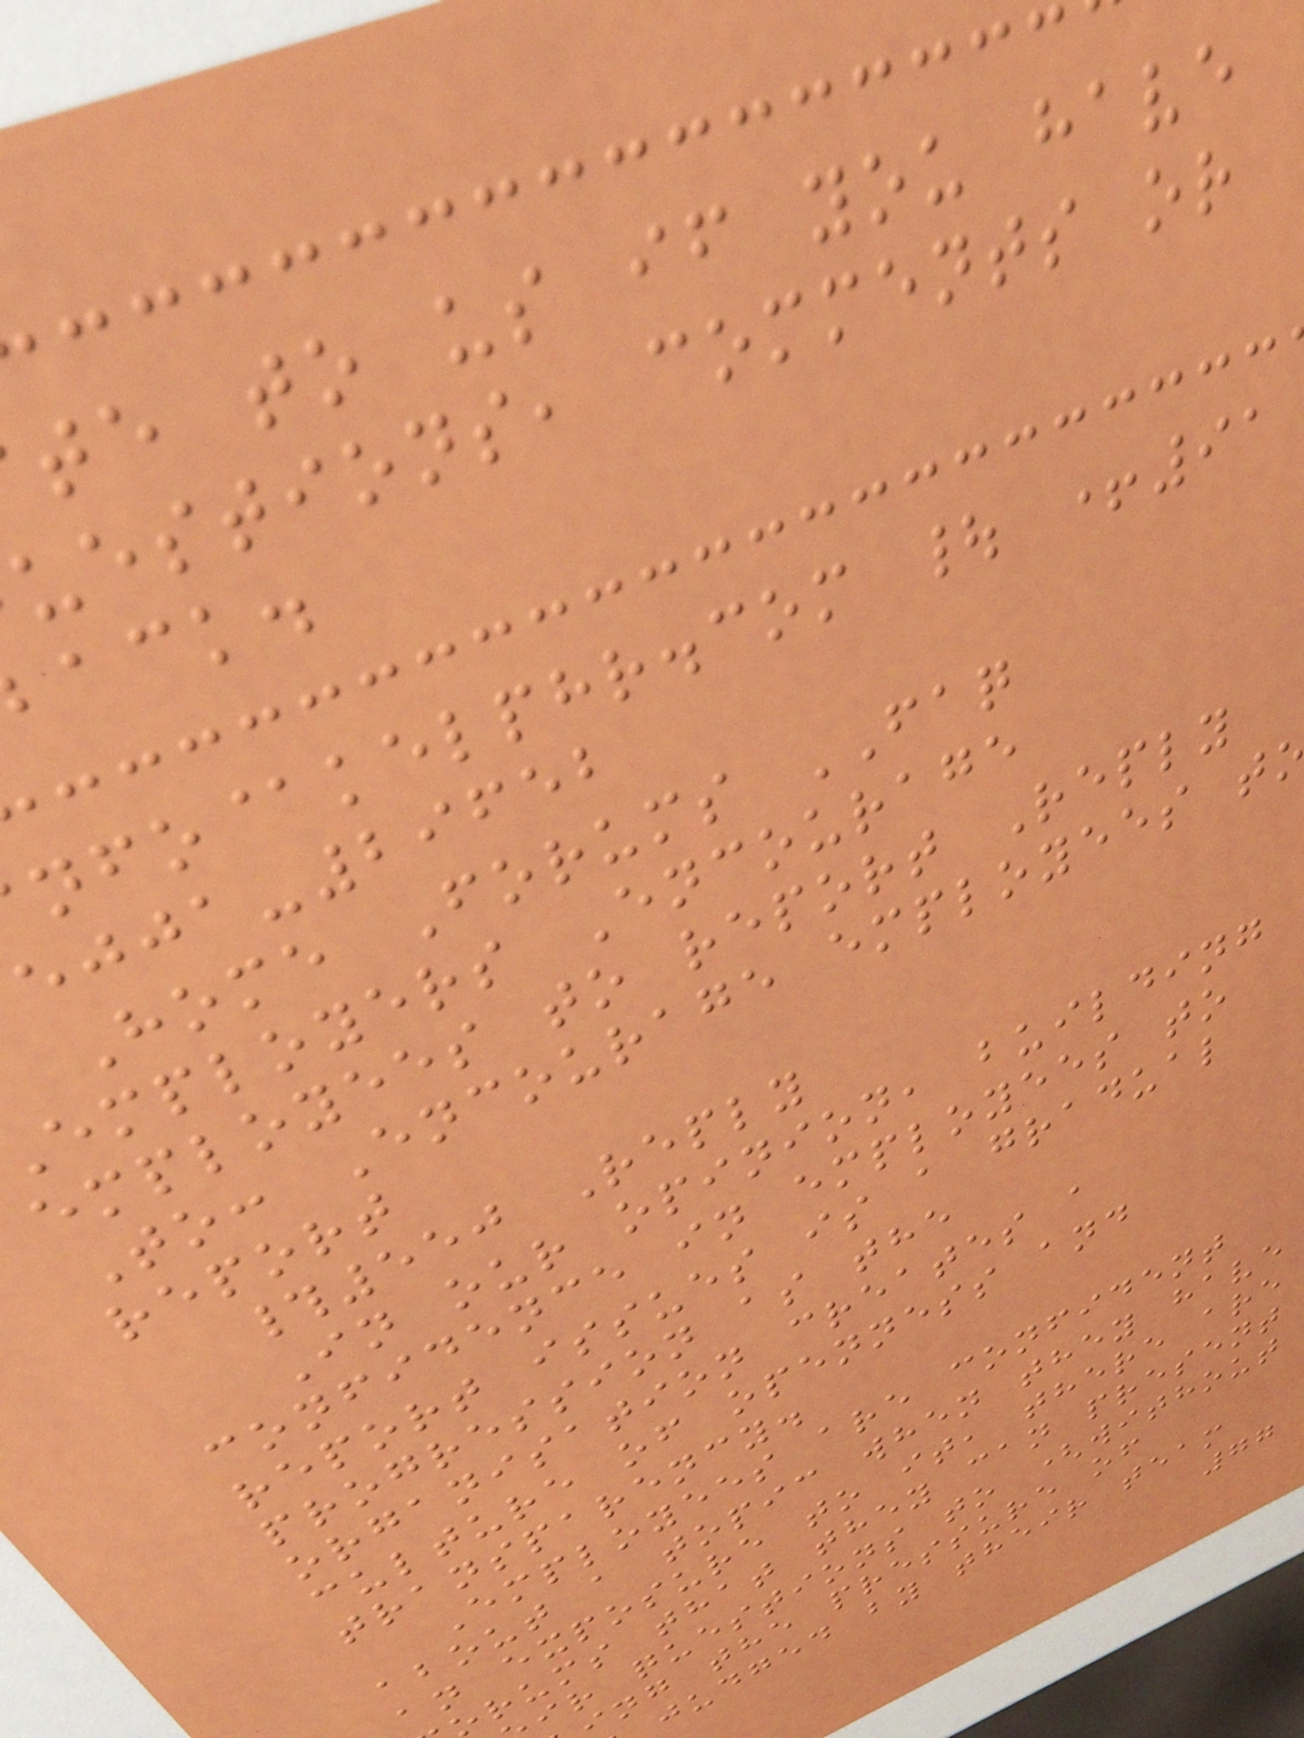te to us if you have
uestions, comments or
ack.
nfo@kelphr.com | +91
-29652
Home Forums FAQ
employers Encourage
employees to report Reply
To: Encourage employees t
report
#550 Reply
In our opinion, building
confidence in employees to
report issues is a gradual
progression as the
organisation creates a
culture of openness and
transparency.
Employees are confident
about a topic when they have
an exposure to it, there are
rums that they can present
ir questions to (without
ng the pressure of
judged by their team
77
